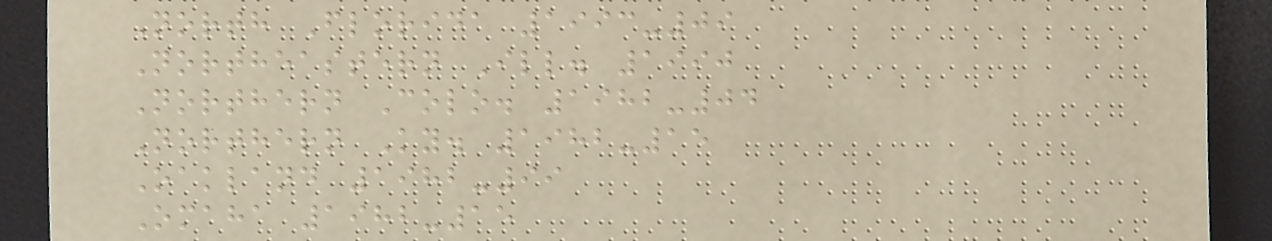North Florida 1993-09
Northeastern Ill. 1990
Northern Colo. 1982-04
Northern Ky. 1982-15
Oakland 1982-99
Omaha 1982-15
